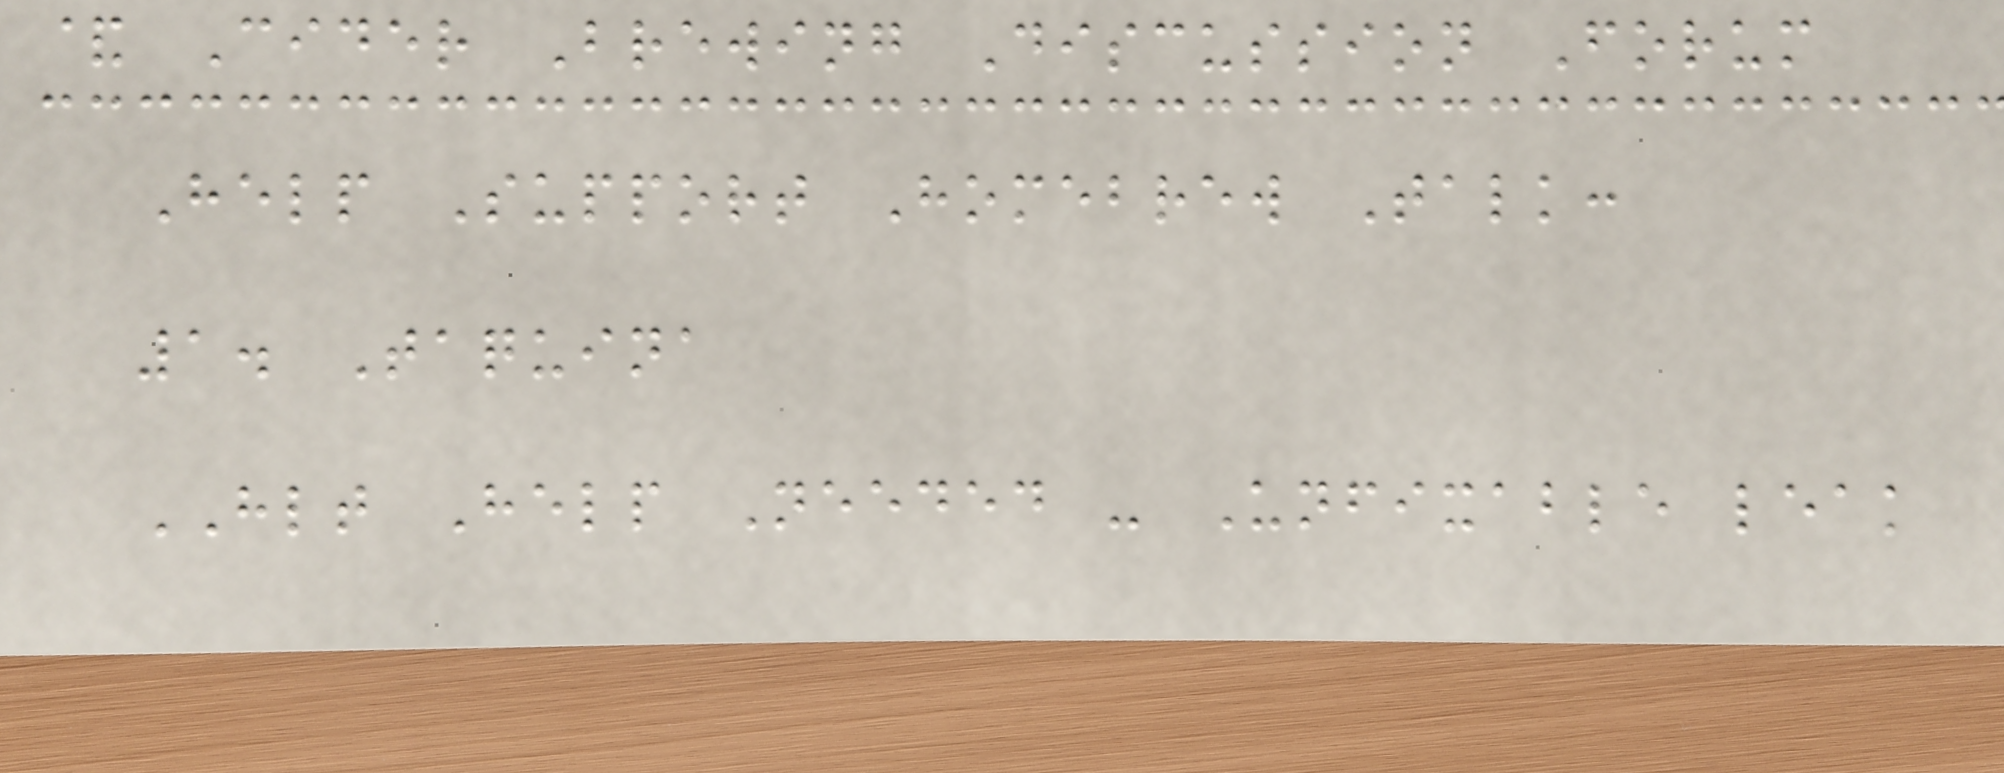& Cider Brewing Discussion Forum
Help Support Homebrew Talk:
1. Taquina
HLT Help Needed - Unfixable leak
